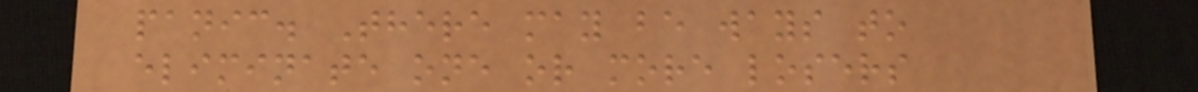panic. There may be ways to
eliminate one or more losers
